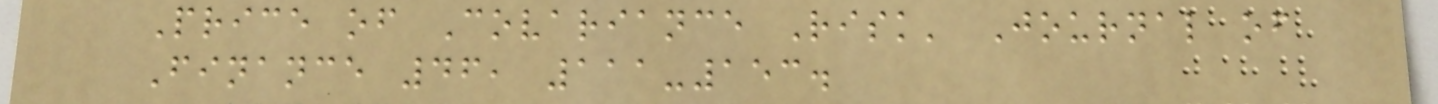Price of Covariance Risk' Journal of
Finance 46, 111-153.
